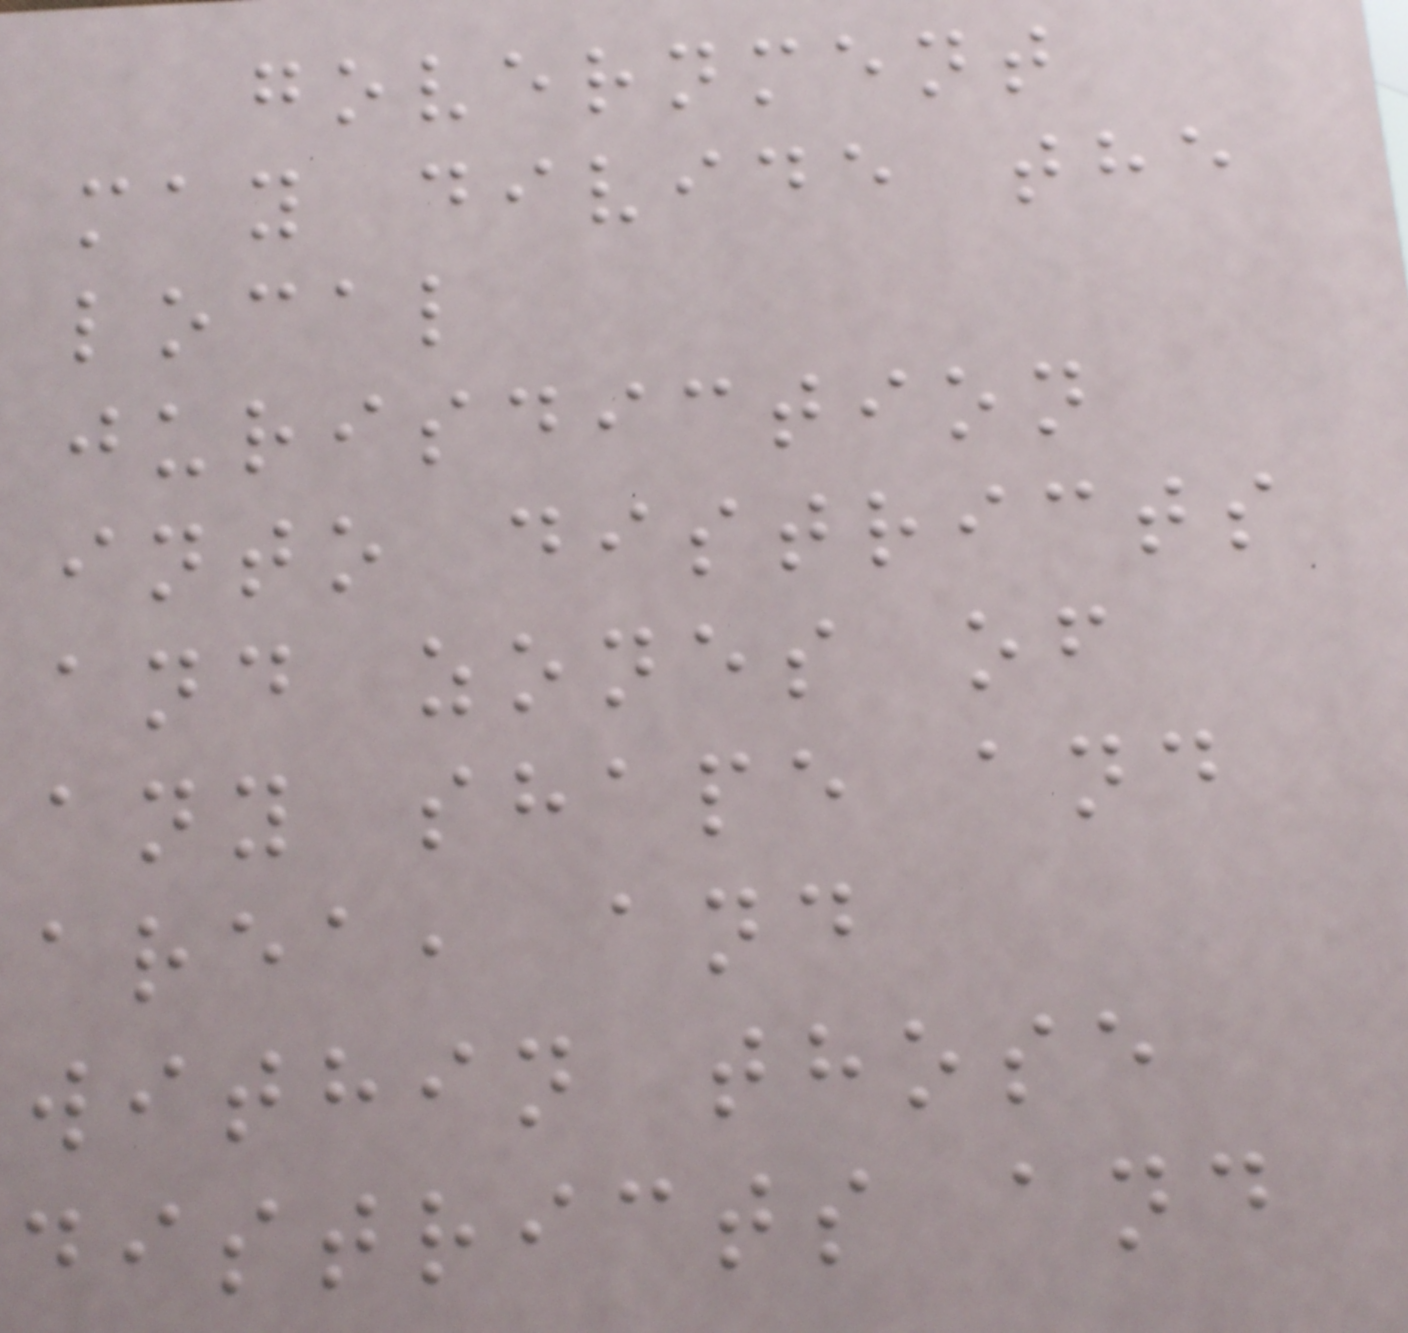government
may divide the
local
jurisdiction
into districts
and zones of
any shape and
area, and
within those
districts and
